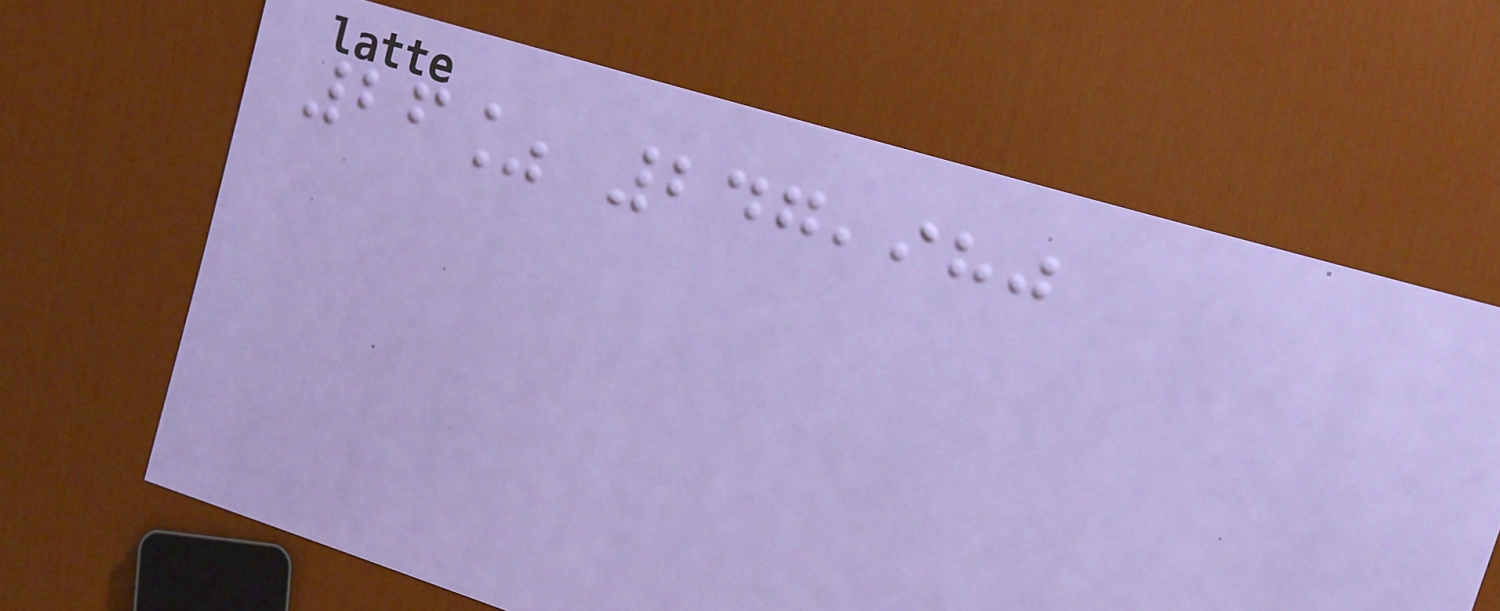26% 247,980
